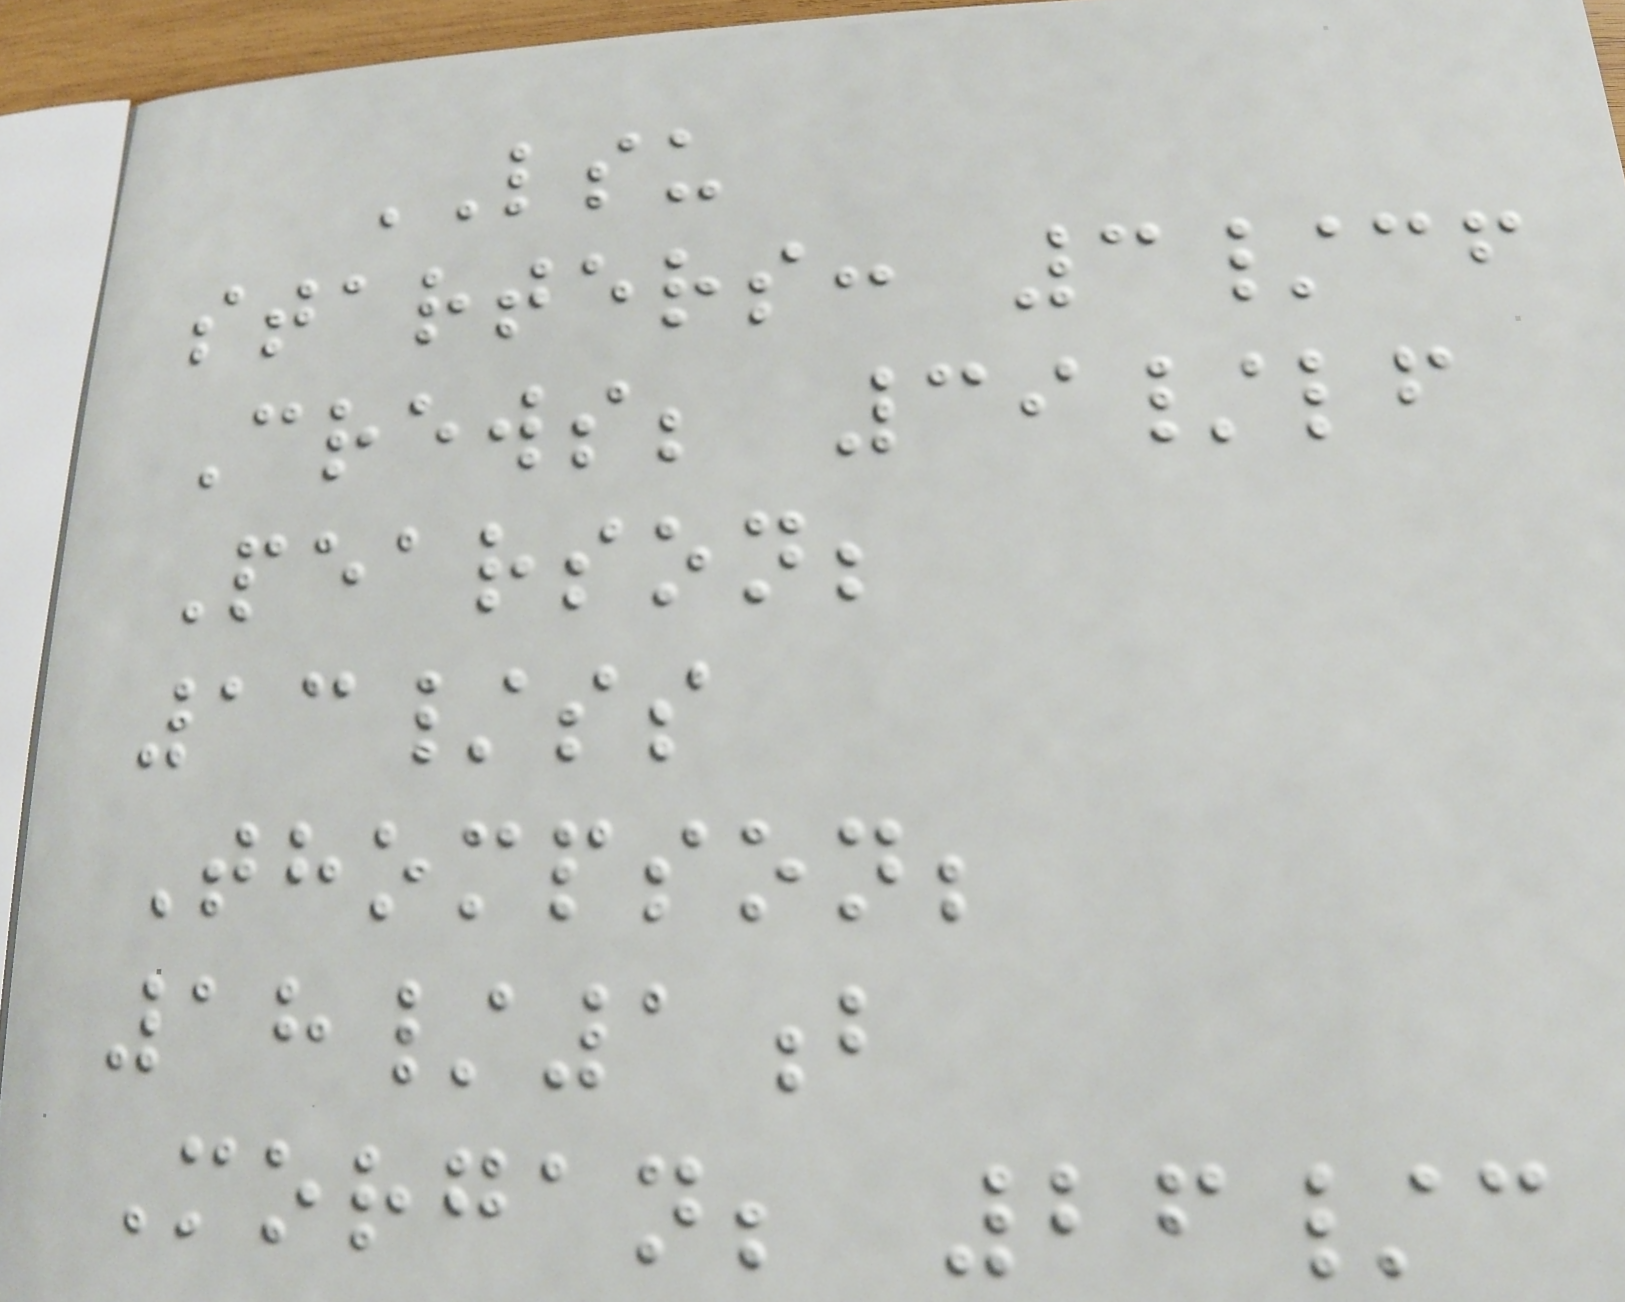LSU
starters: 3/cf
Crews; 39/lf
Pearson;
13/ss
Thompson;
18/1b
Morgan; 26/c
